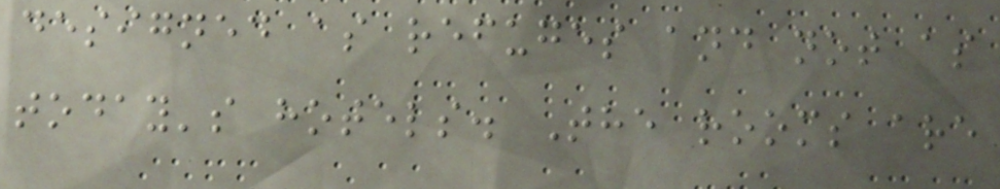designed as refuges and not as
today's hotels. The rooms are
